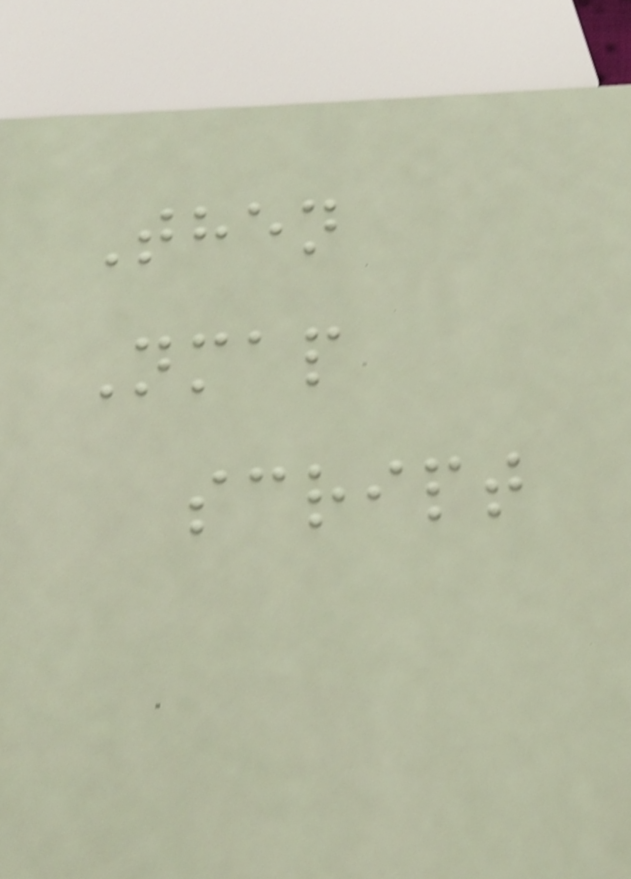Then
Nmap
script
